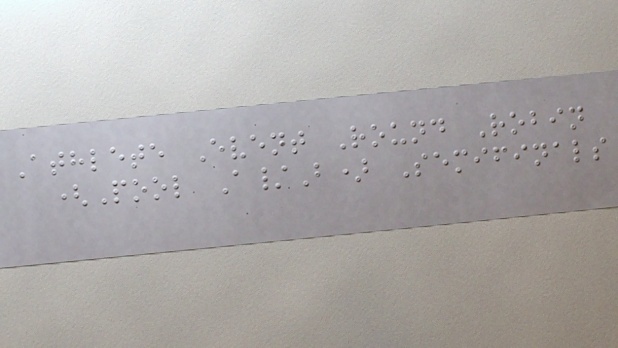Athlete Event Round Robin
(Pool A/B) Semifinals
